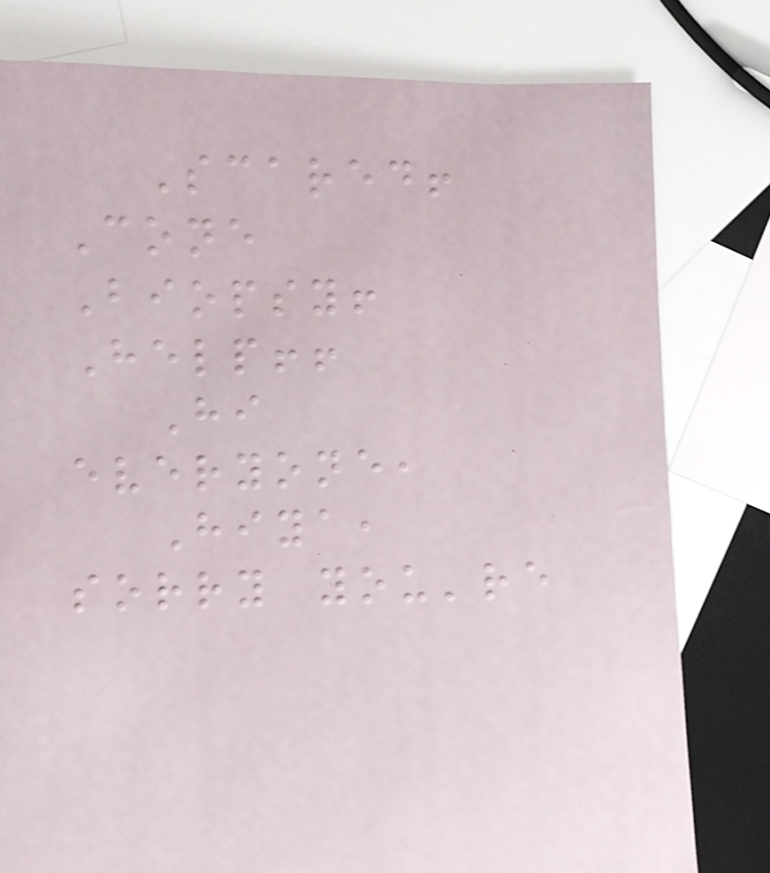Scared!
Cone
Biopsy!
Help!!
Hi
everyone,
Hiya,
sorry you're
